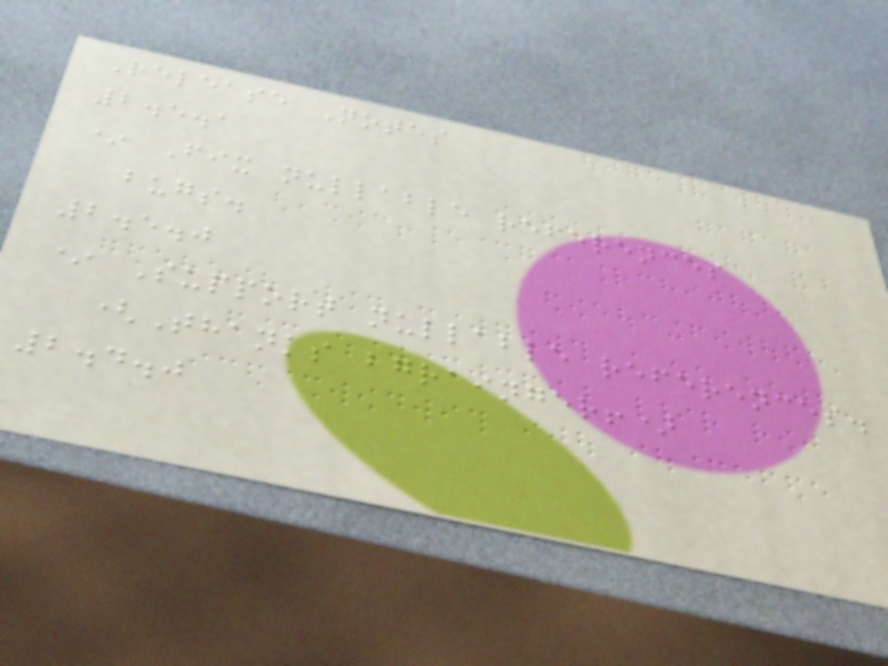Release Notes
2.5.1
* Fix nullable references
bugs.
2.5.0
* Support nullable references.
(Thanks bgrainger!)
2.4.0
